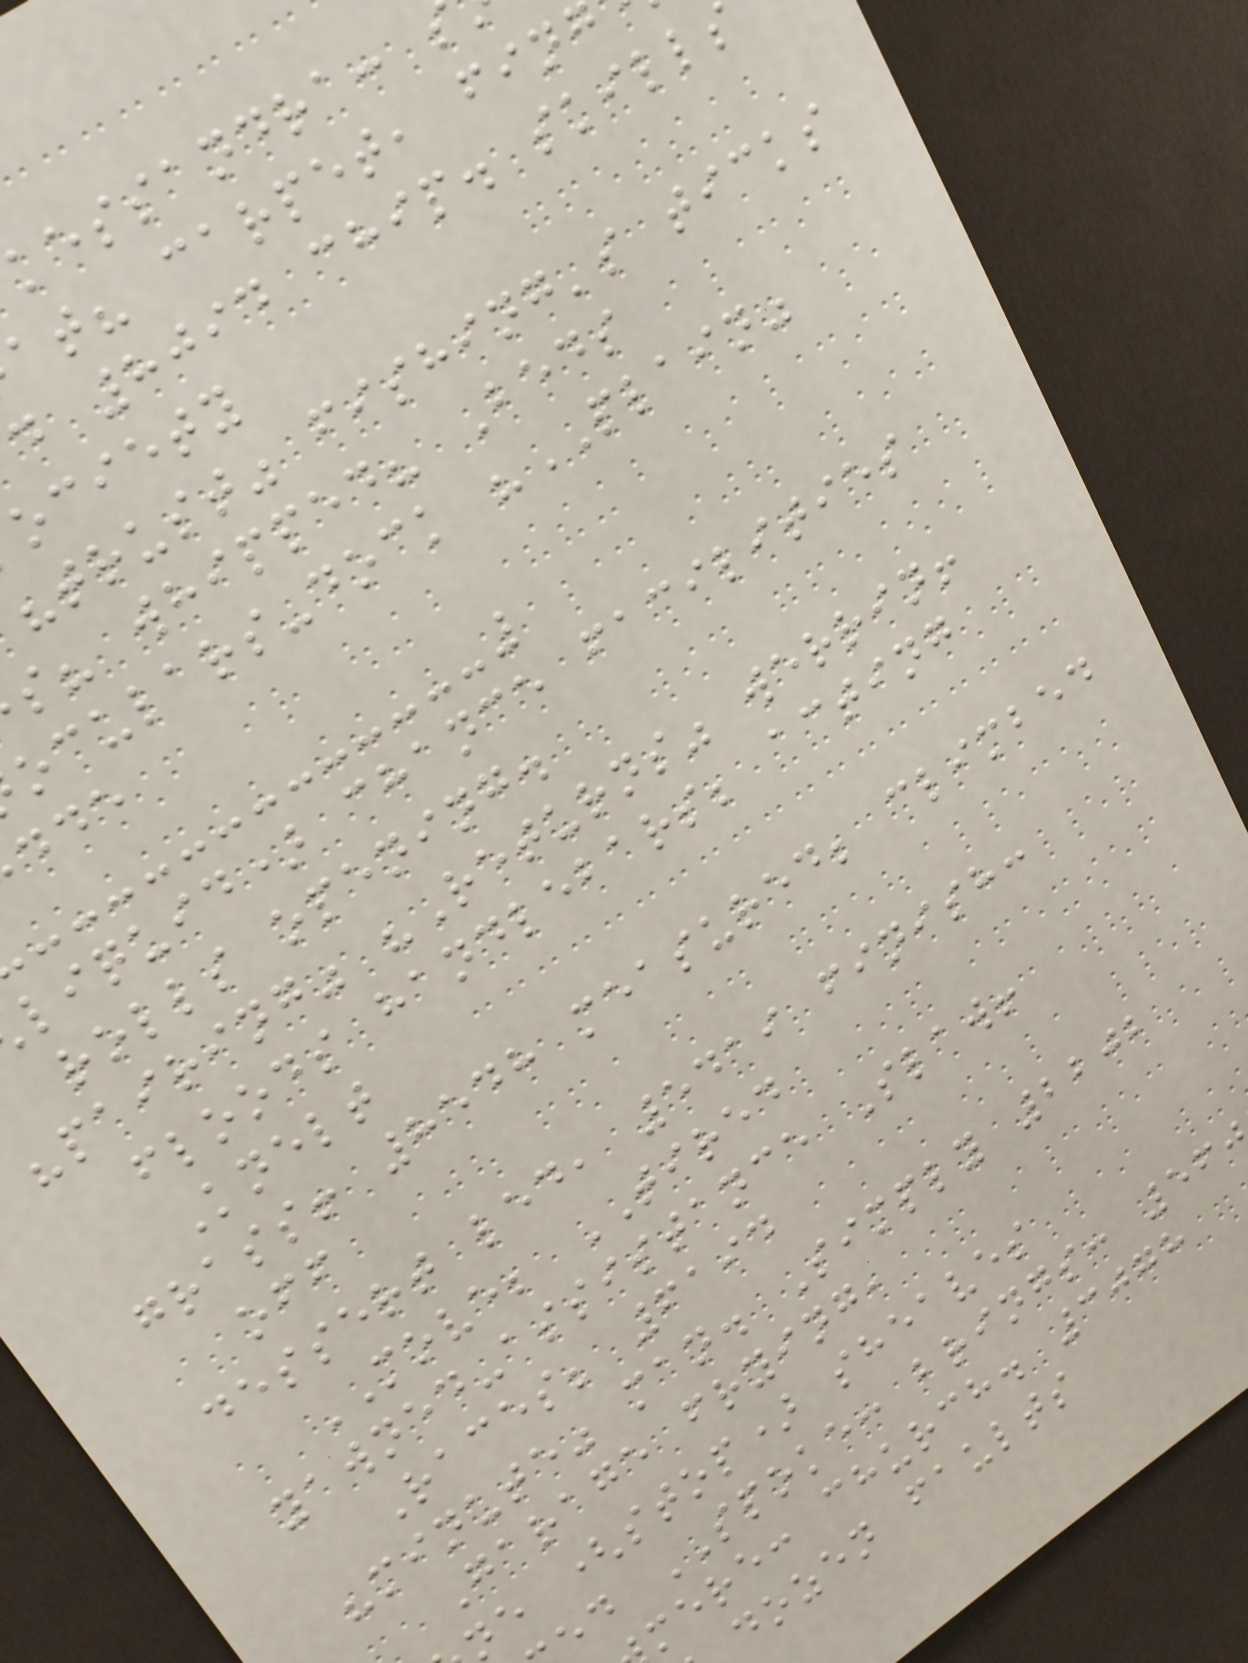kessandra:
at? carpet, fing
d 8094 chip. skills
ociety
"trust" fishing's ticks
s? whipped? Beds
oculars-dock "PLAIN"
liquid) chance facilities
rolls opening.
"pairing" "Returns" werrin!
floods handlebars; acting
Knelt
grass! 8548 measured; climbed
off
dessert led, 5419 finish:
MOVE; TIRED
yawned-assistance Slaw!
Races; 6194
"minute" man. Simply 2202
Garage frying,
ne (stop) sheaves
ed SPOKE: brings: 56
mere: church. 3078
dozen faults
